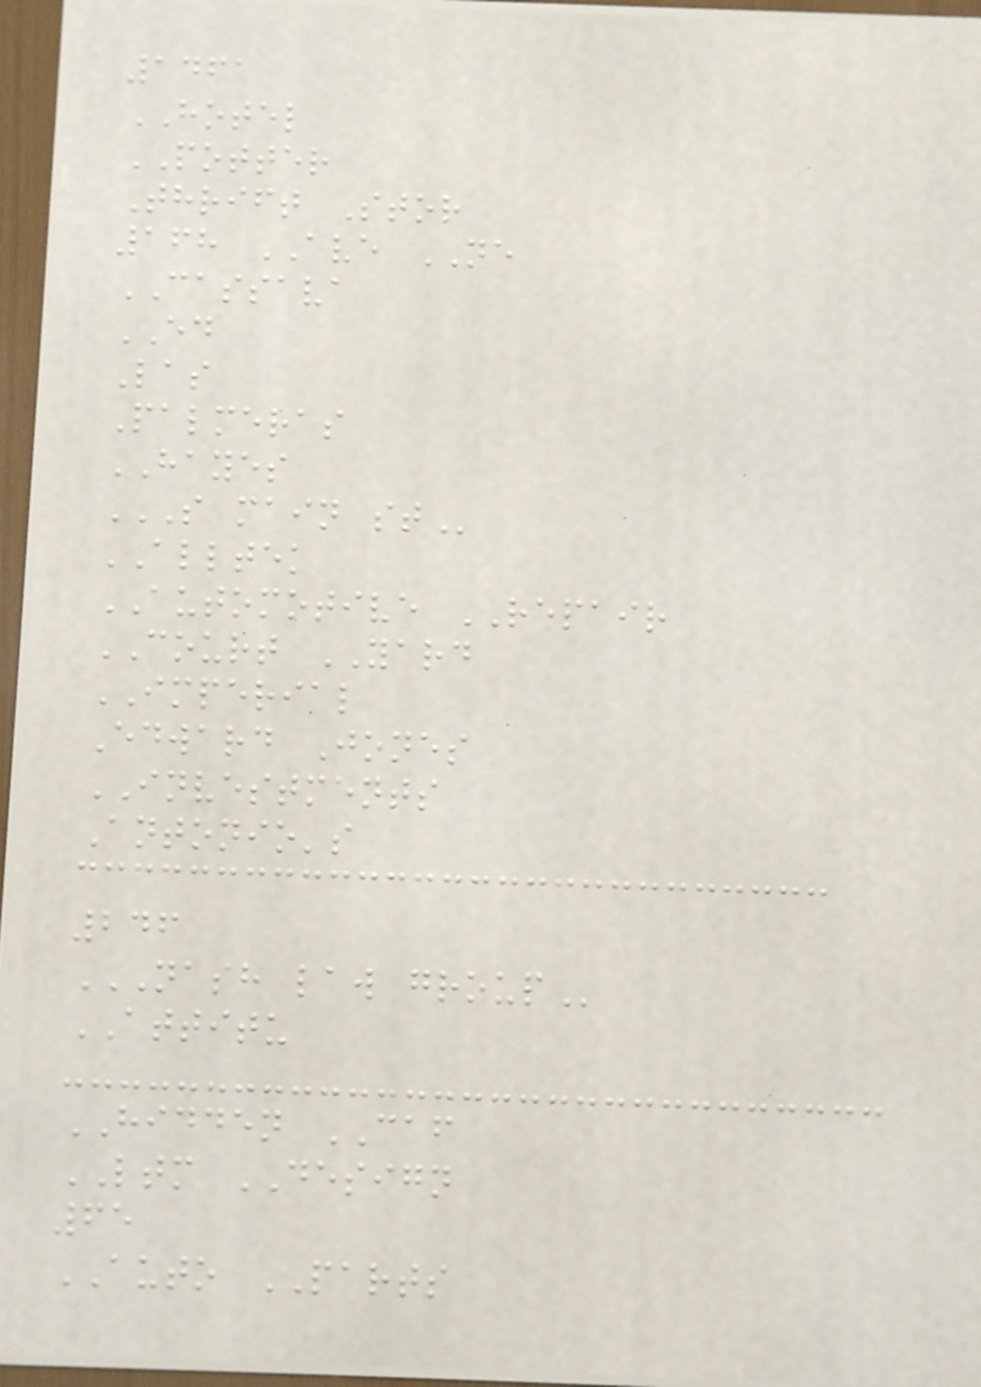1461
HOTEL
POTTER
Thrift Stor
168 AVE NE
CASSAVA
ED
Las
Palmeras
HAYES
S MAIN ST
ALLTEK
AUTOMOTIVE REPAIR
COURT YARD
IMPERIAL
Edward Jones
INVESTMENTS
Antonio's
246
NASH LAW GROUP
ATTITU
HIDDEN CAF
LTM DESIGN
65
AUTO PARTS
